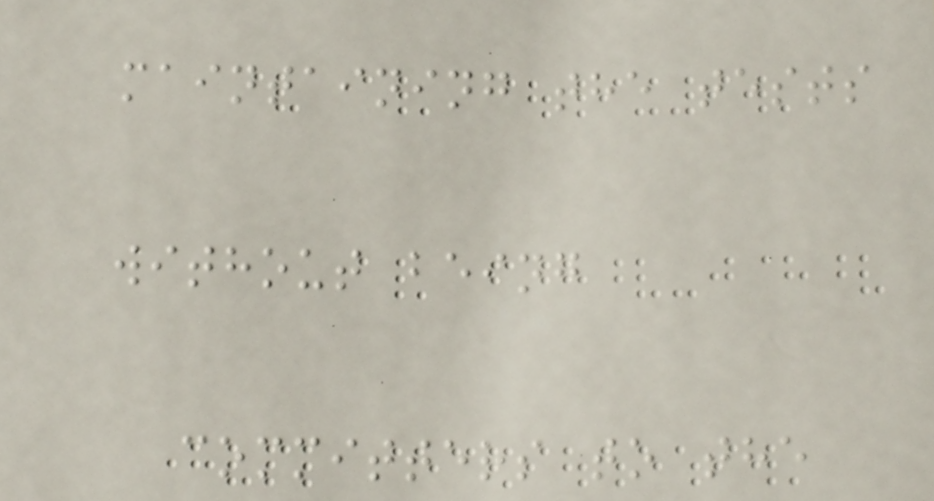maintaining the tests
without being
committers to the
